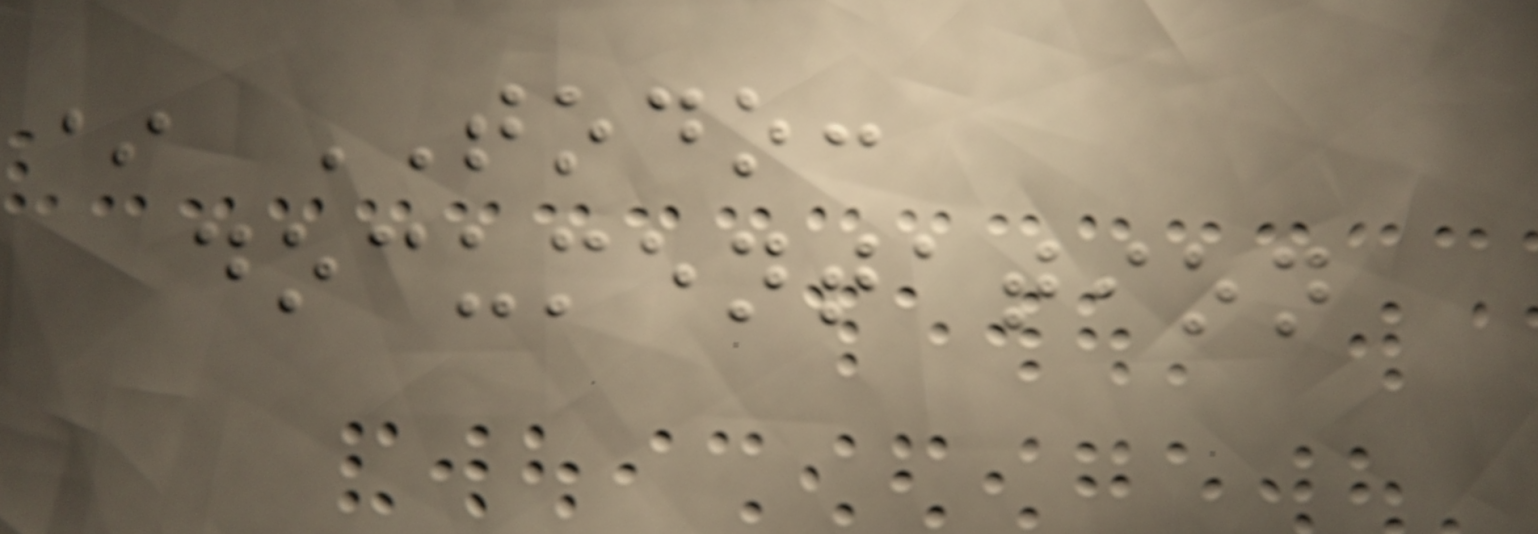* TODO:
documentation
